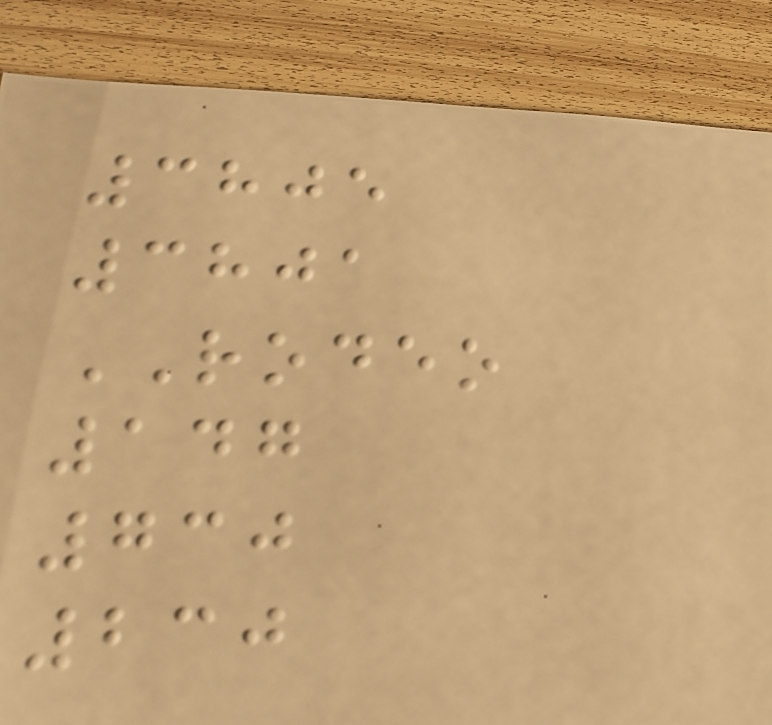3805
3801
RODEO
147
730
230
